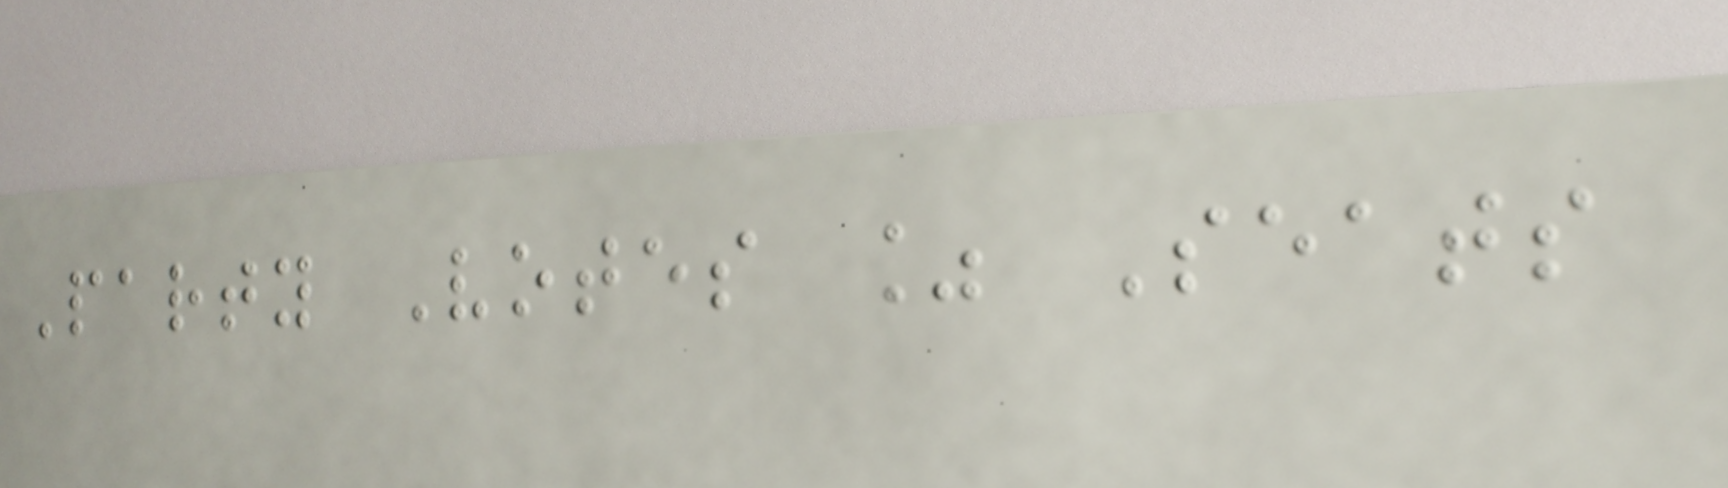Party Votes % Seats
